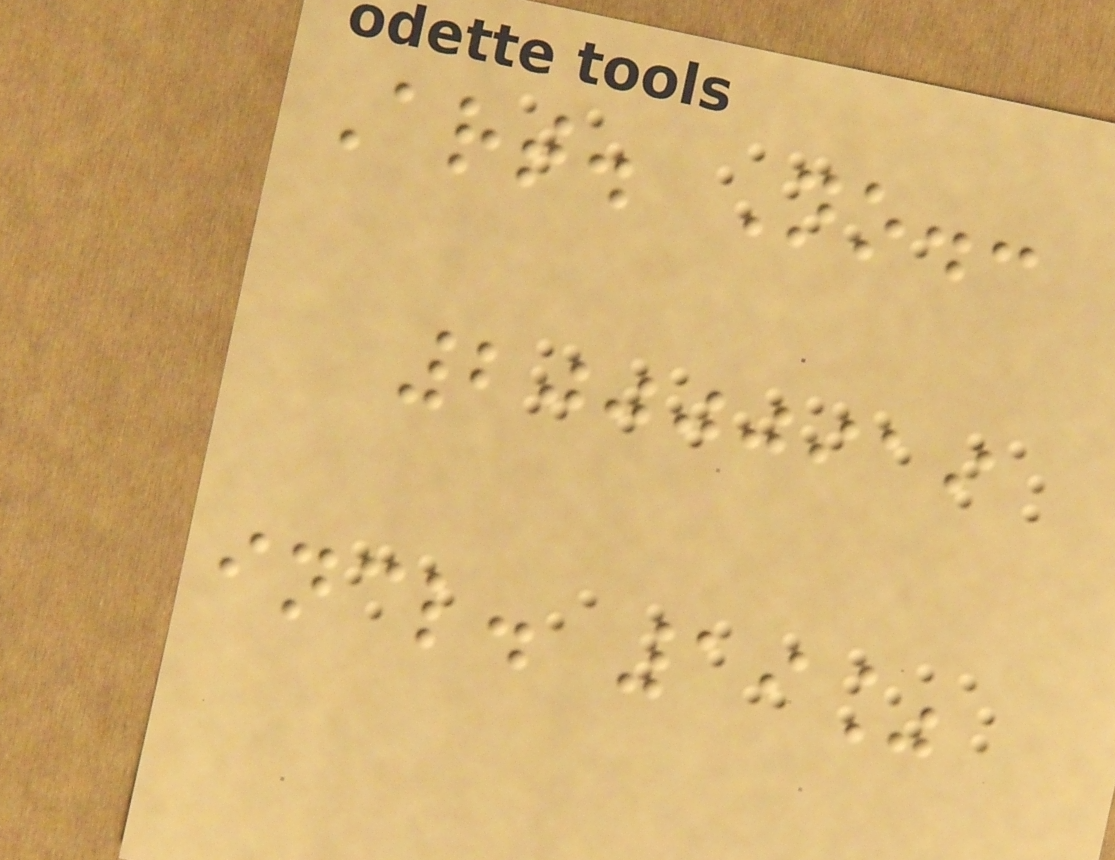Art. No.:
20000919
incl. 19%
